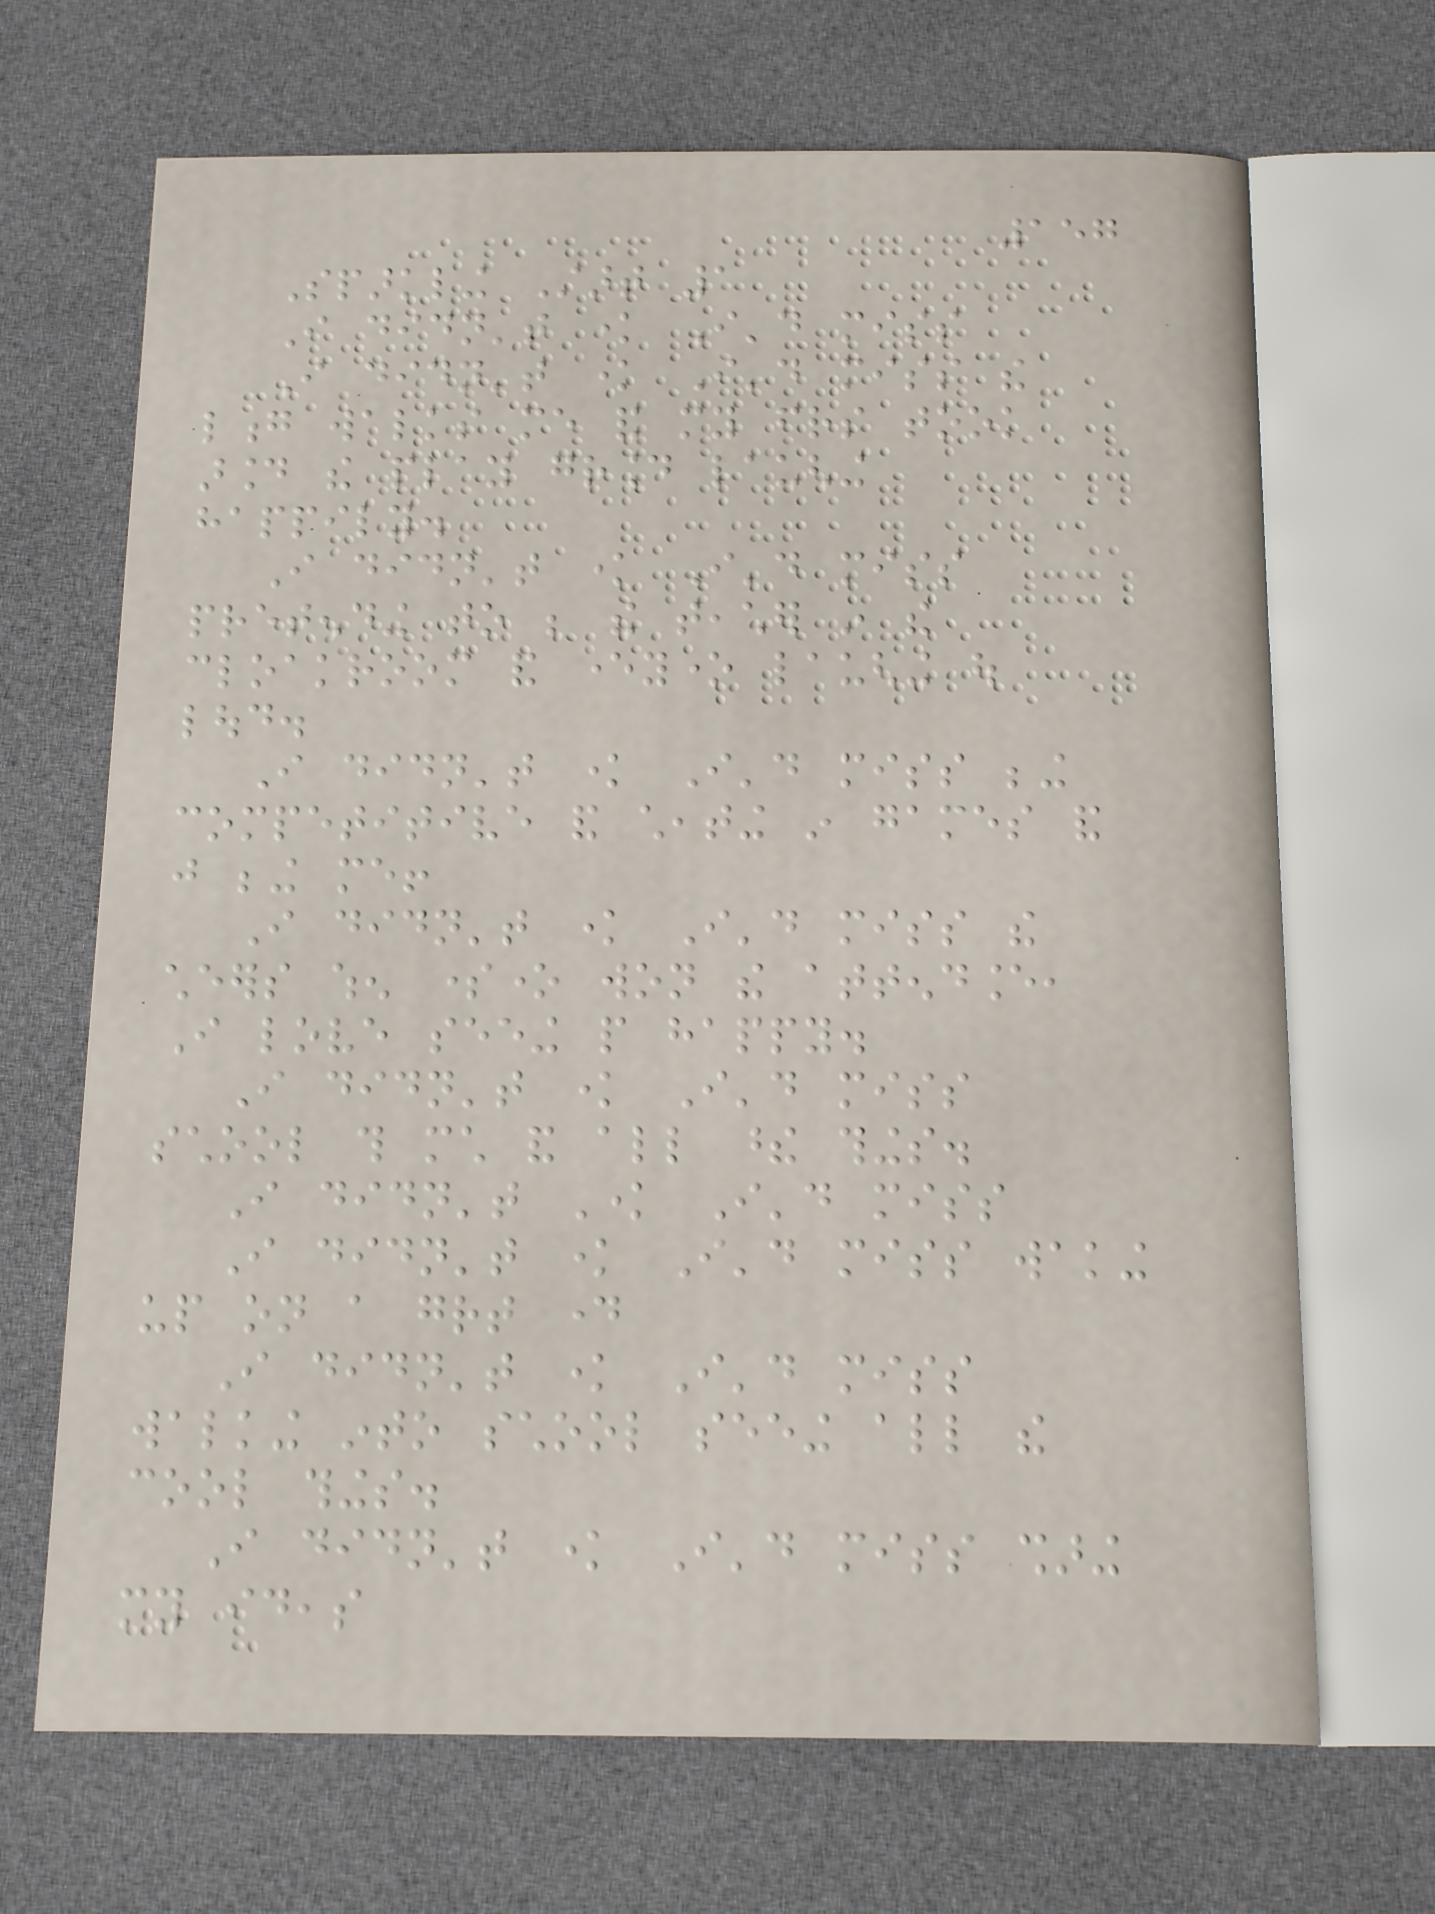157
Sparkling Start 1
I didn't know I'd miss
I didn't know I'd miss the
long walks me and my friends took
around the play ground laughing
happily.
I didn't know I'd miss
pretending to be the teacher in the
cloakroom and everyone laughing out
loud.
I didn't know I'd miss being
competitive and cheating in games and
just being me!
I didn't know I'd miss the
cheers when someone won the attendance,
I love seeing people happy.
I didn't know I'd miss
school this much and all these things.
I didn't Know I'd miss
I didn't know I'd miss waking
up on a great day
I didn't know I'd miss
walking into school seeing all the
cool things.
I didn't know I'd miss sharing
my ideas
